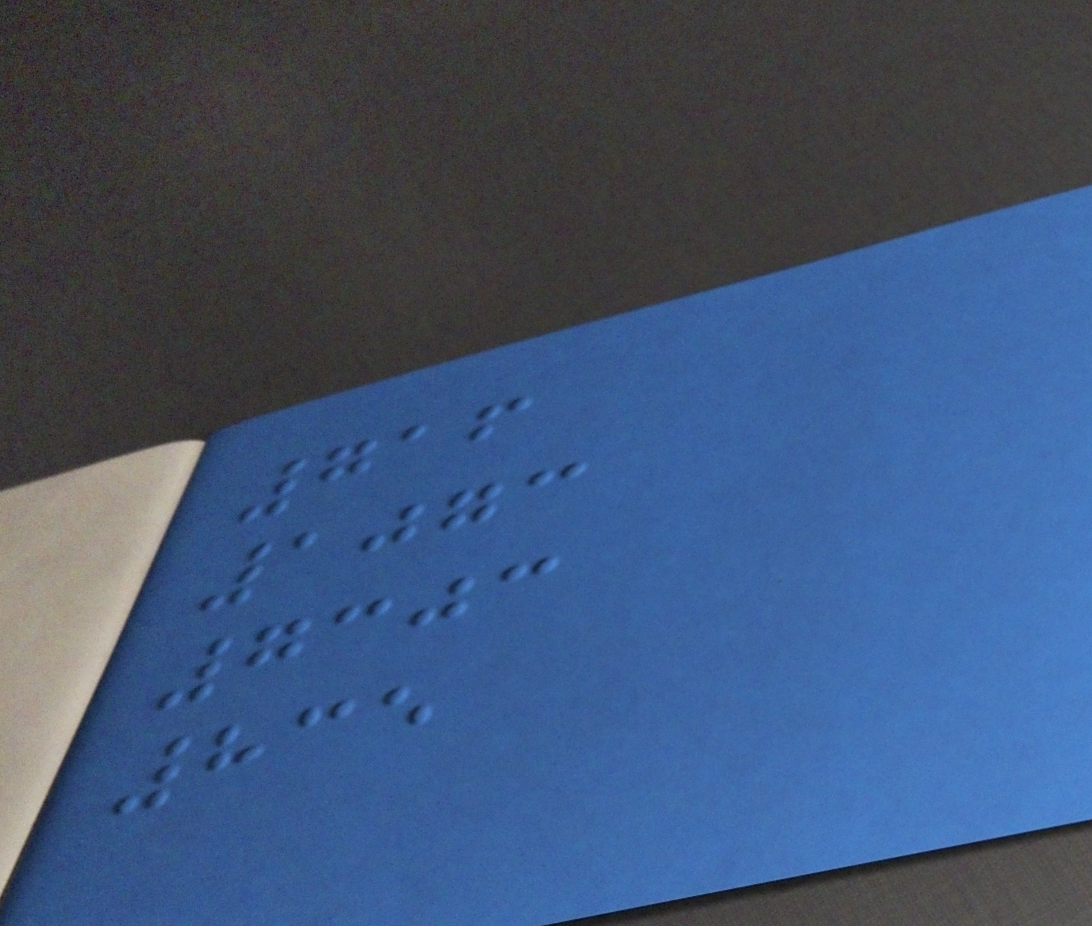716
1073
7303
835
